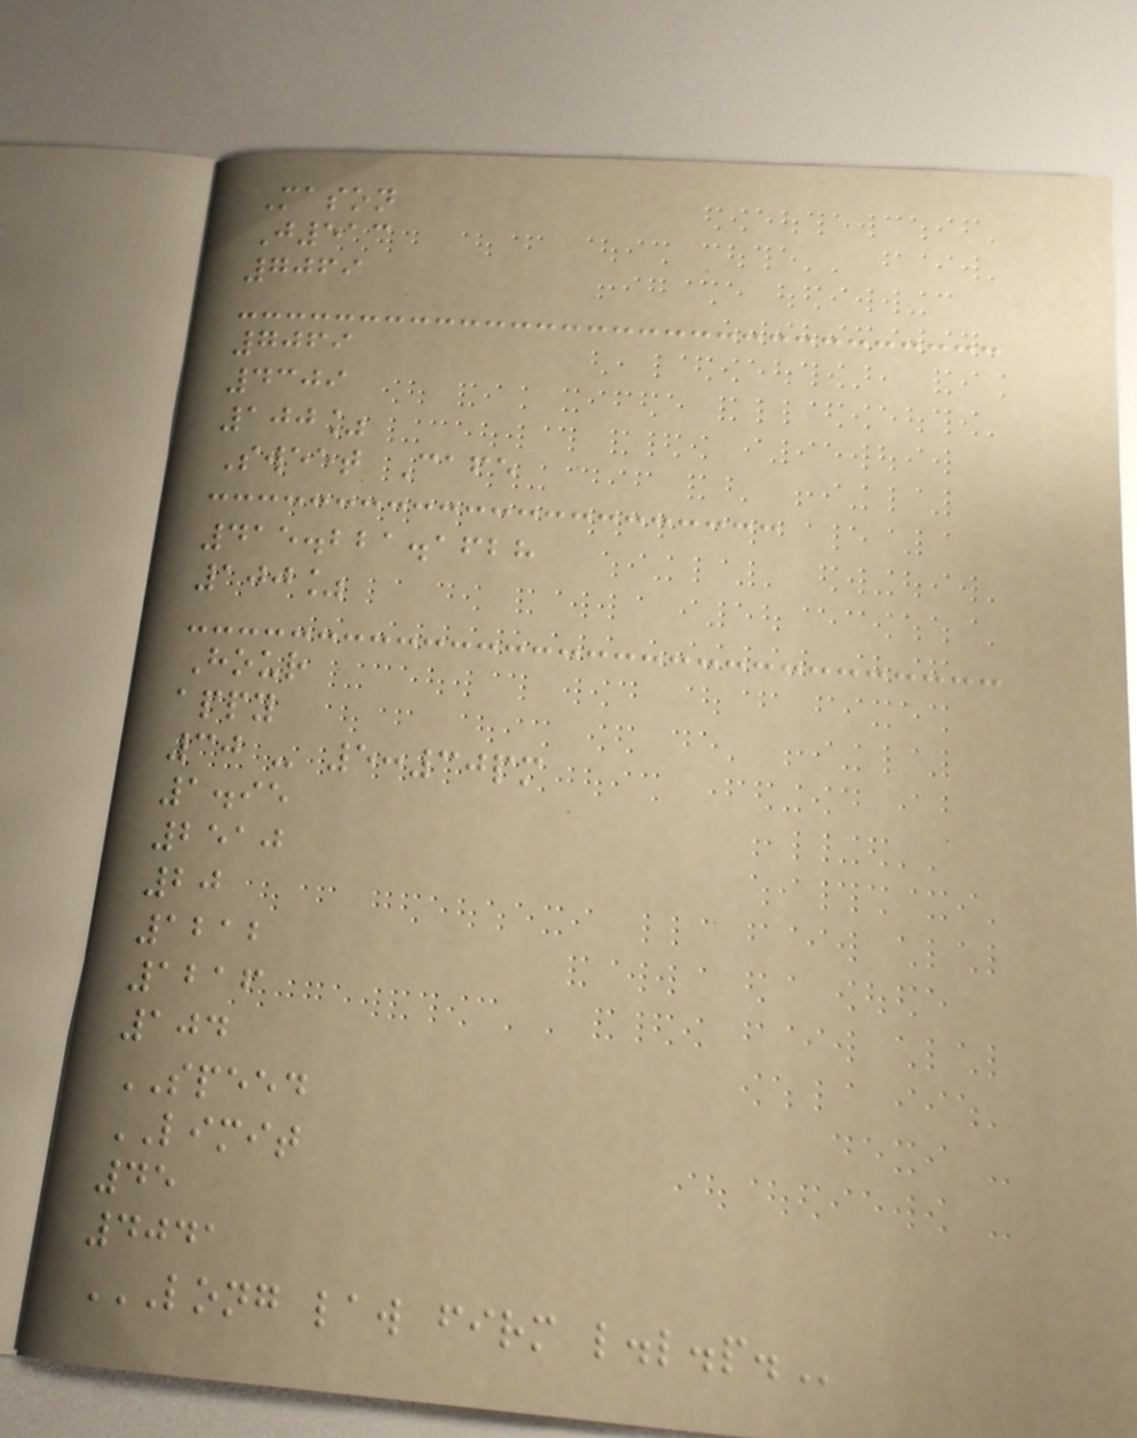Mason
J513
7069
7069
4309
100%
Sweet Cafe
415.221.1628
100%
Hour
appy
30 - 5:30pm
1.95
2510
20
1212
1216
104
SPEED
LIMIT
45
4041
LONG LAW FIRM L.L.P.
